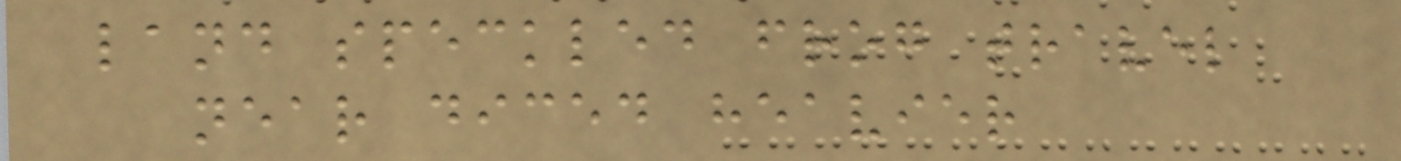land speckled frog travel
near diced heavier
